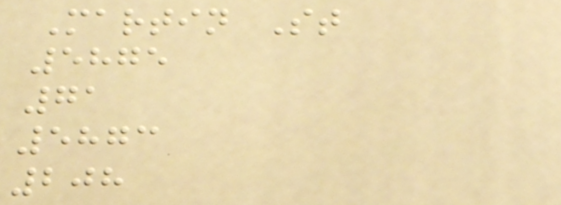Martin St
5875
71
5873
208
